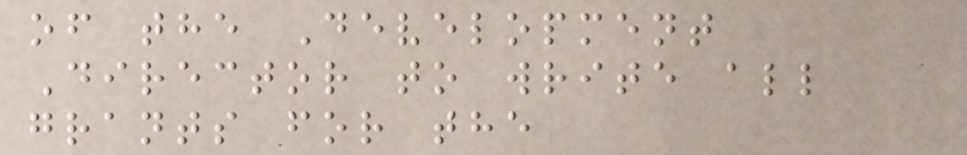of the Development
Director to write all
grants for the
